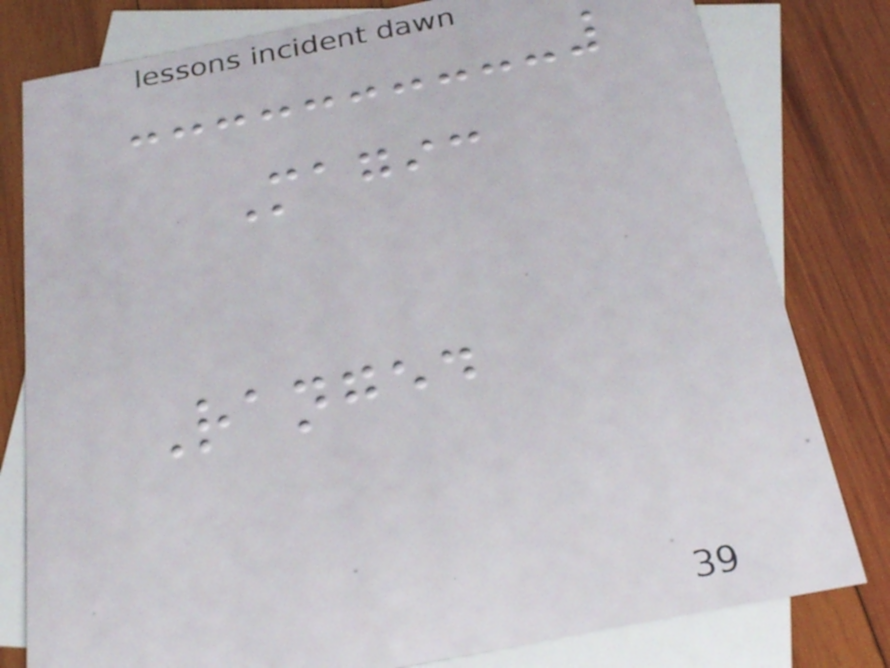Magic
Ranged
